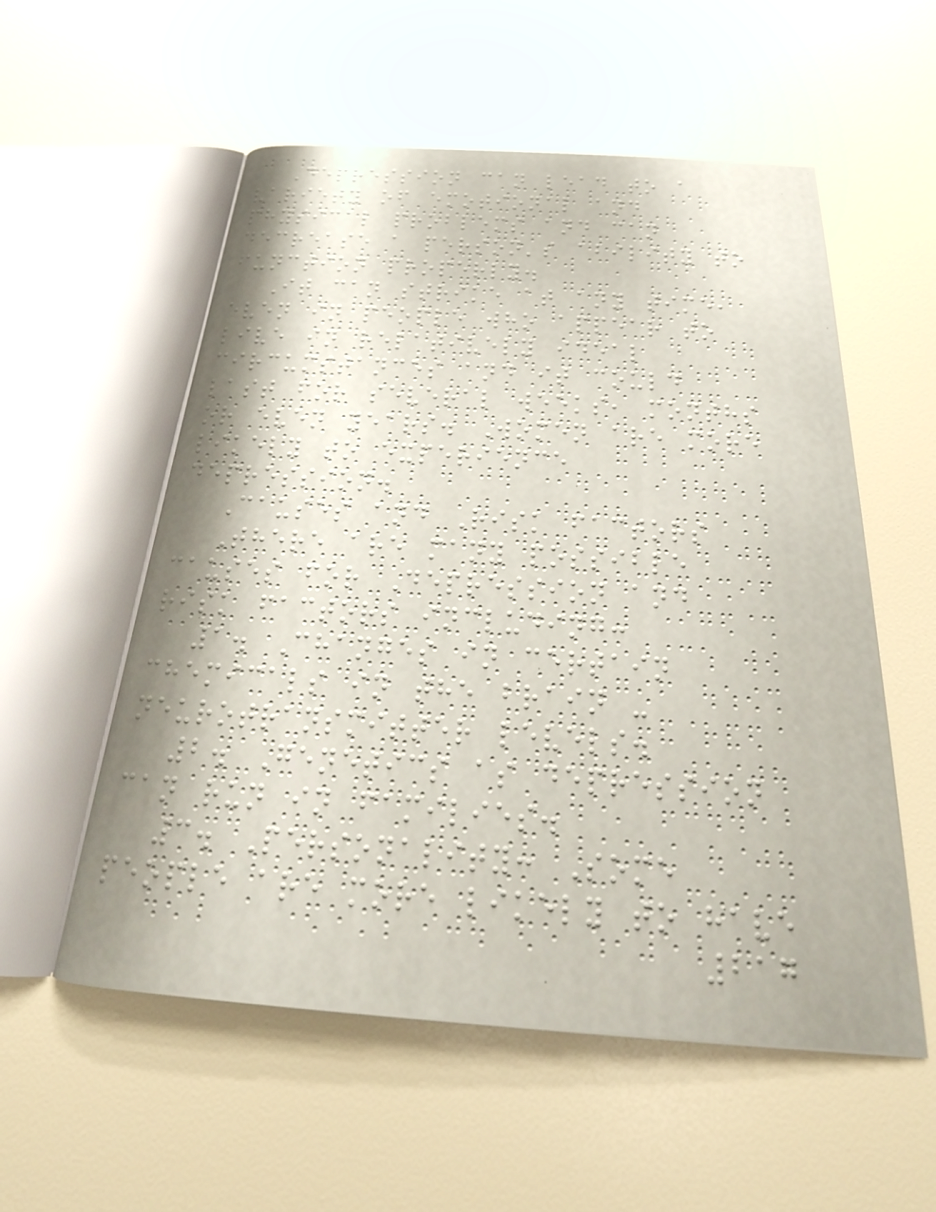Depression can lead to a
variety of emotional and
physical problems and can
decrease a person's ability to
function properly.
It can strike at any time,
even in people who appear to
live in relatively ideal
circumstances and it could
last for several weeks, months
or even years. Women are more
likely to experience
depression.
Causes and Risk factors
There are many possible
causes for Depression and
risk factors including:
1. Changes in certain
chemicals in the brain -
neurotransmitter levels.
2. Genetics as depression
can run in families.
3. Personality: Some
people are more likely to have
217
